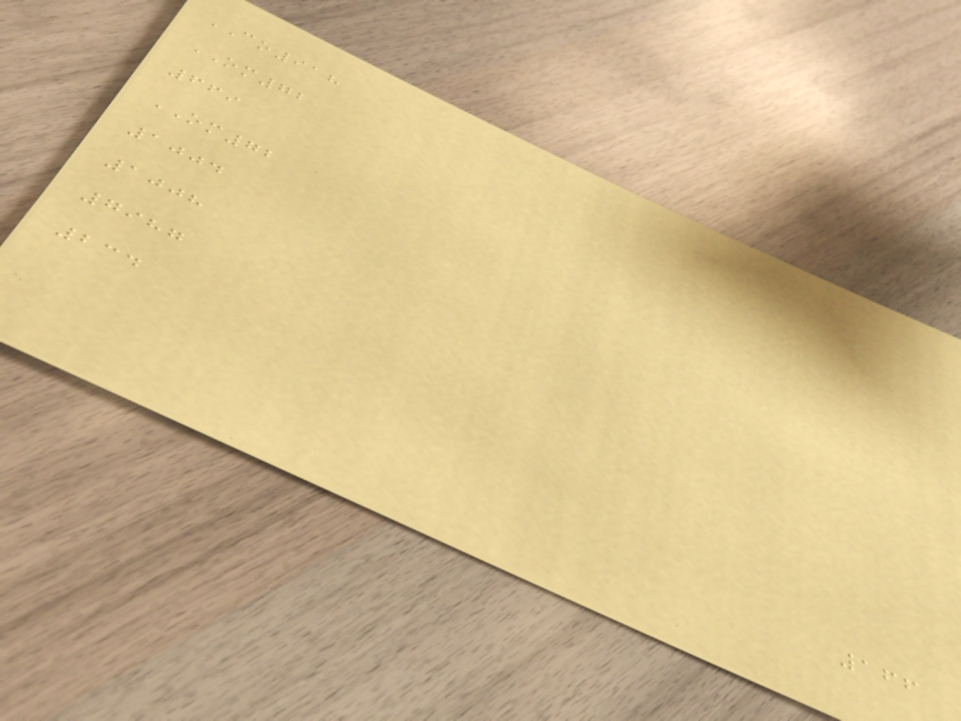CO918
OM72
669
OM72
1004
1008
7987
234
166
